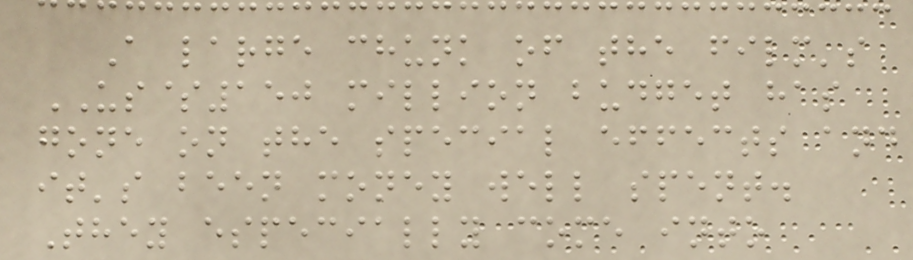A large chunk of the film's
US$150 million budget has
gone on the special effects and
it's been money well spent.
They especially come into
